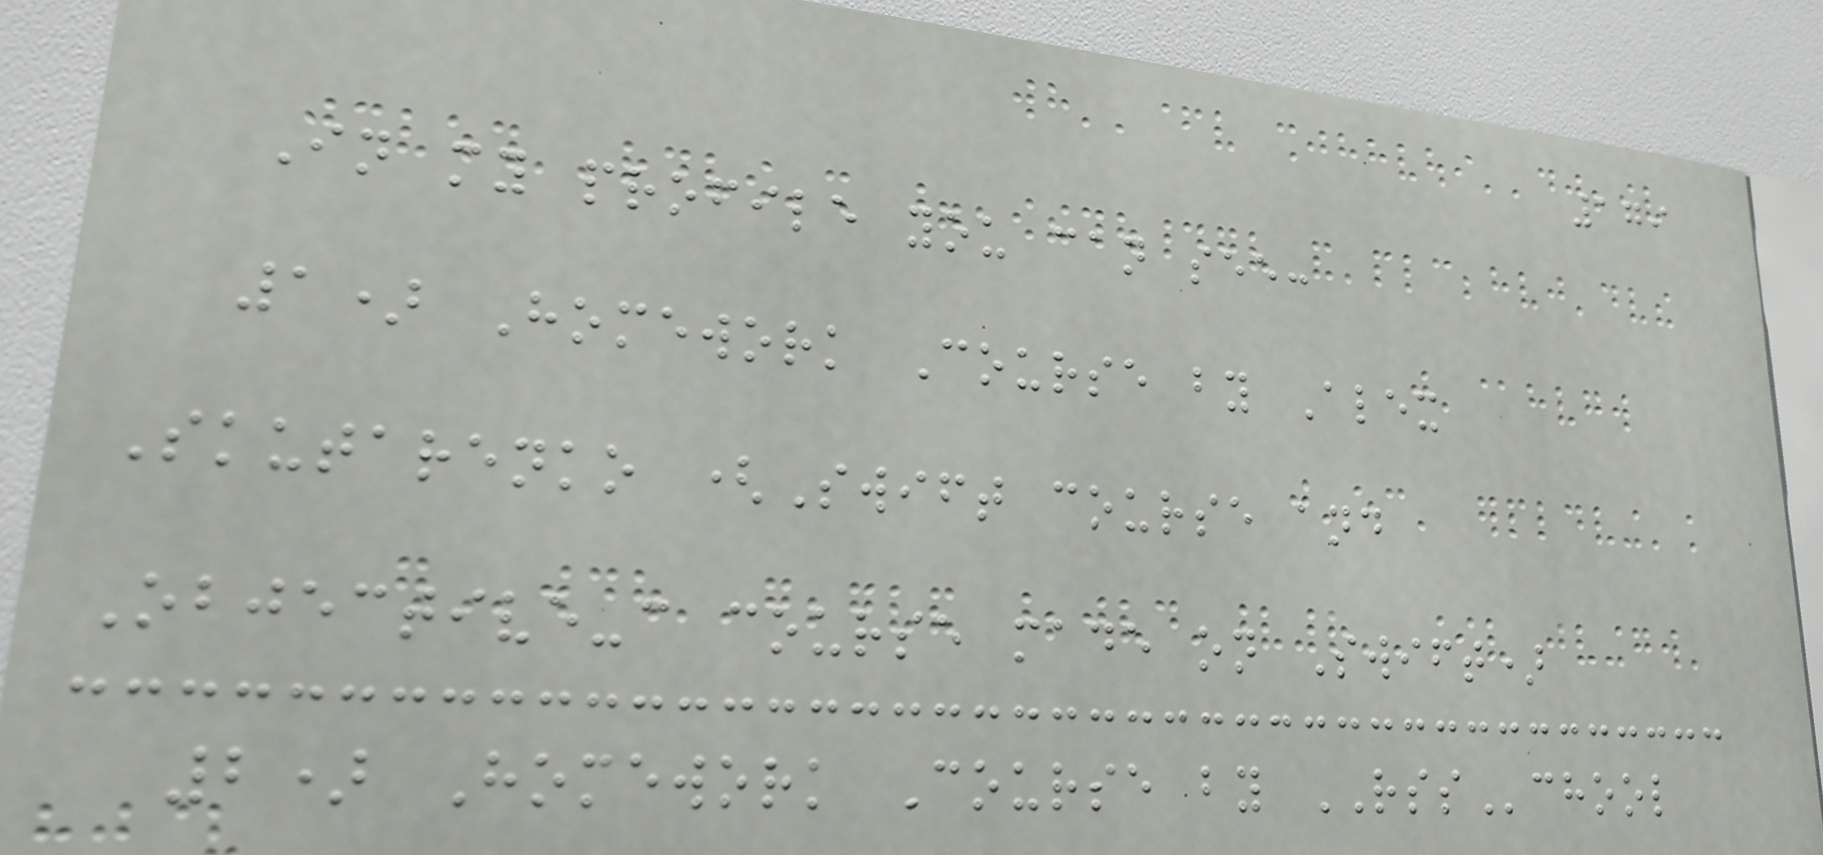179
In my profile you can see:
1) Homework Course by Alex
Skutarenko (Swift course and
Objective-c course made on Swift)
2) Homework Course by RSSchool
